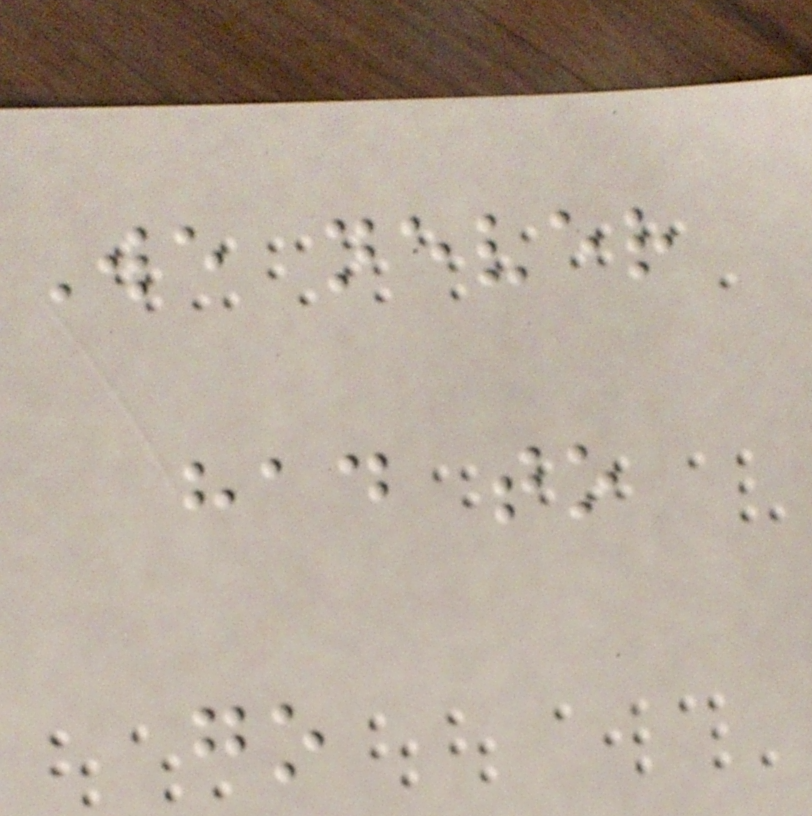We never
had to
go
